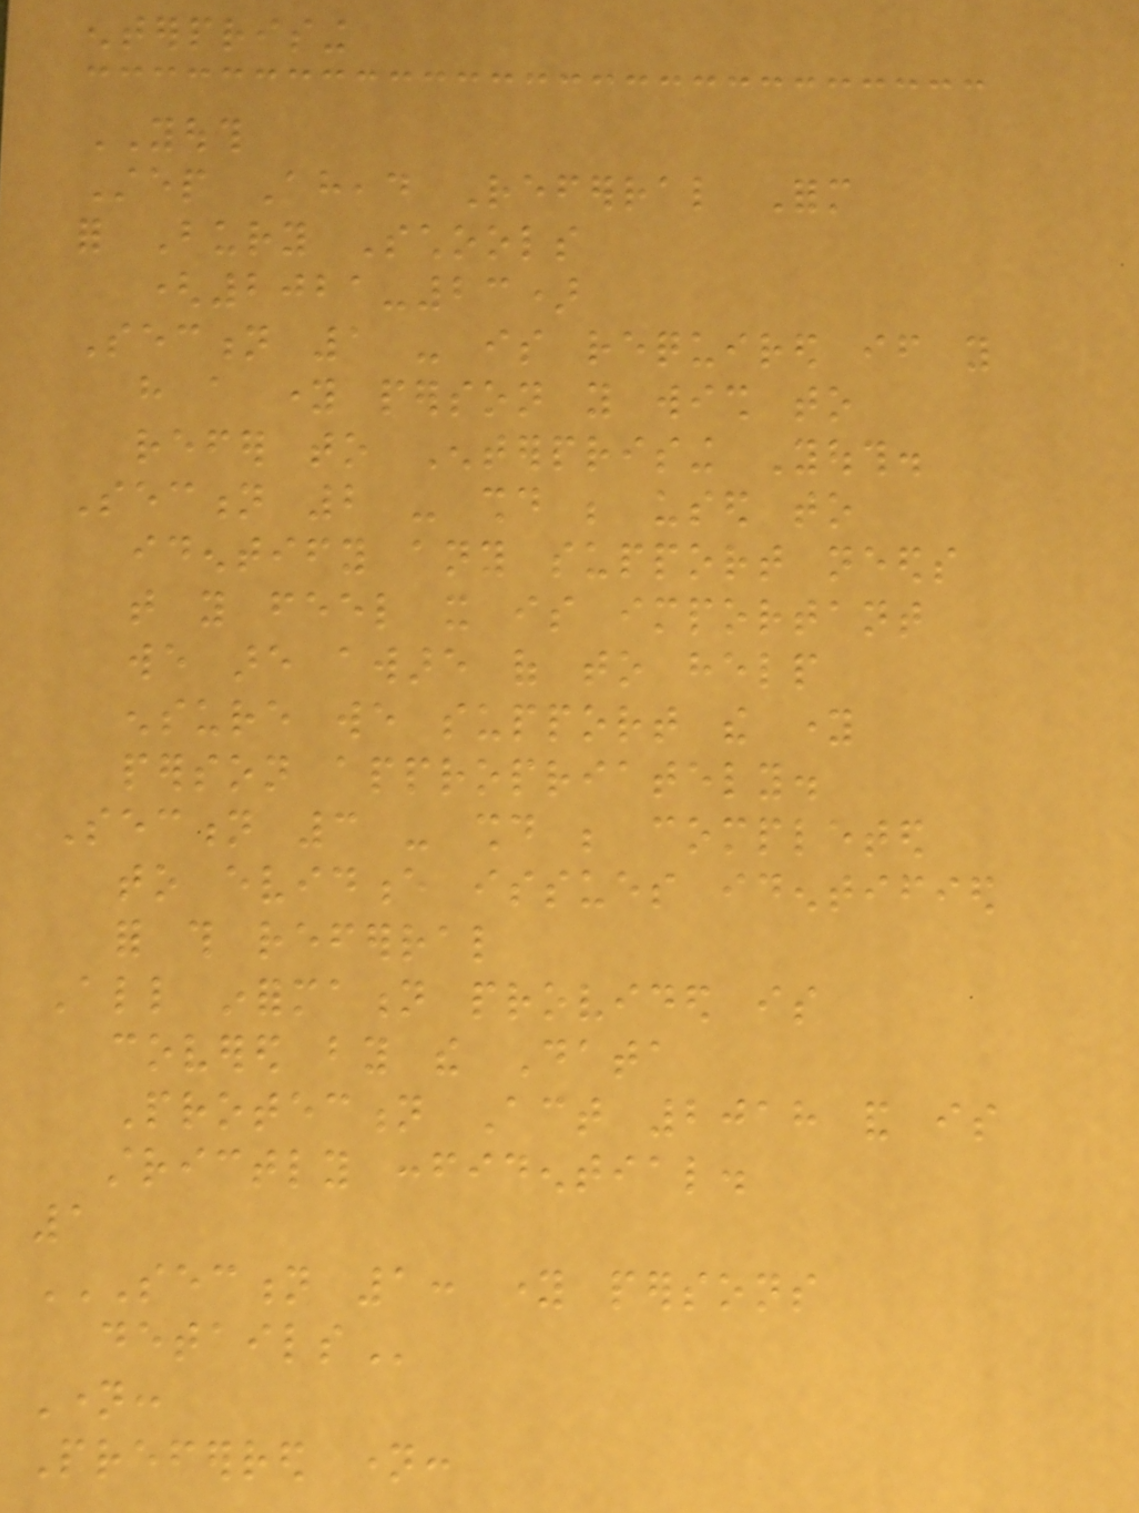enterprising
YOUTH
Step Ahead Referral Form
for Bury Schools
(2021-23)
Section 1 - is required if you
have a young person you wish to
refer to Enterprising Youth.
Section 2 - should be used to
identify any support needs
that you feel it is important
we are aware of to help
ensure we support the young
person appropriately.
Section 3 - should be completed
to evidence issues identified
for this referral
All information provided is
covered by the Data
Protection Act 2018 and is
strictly confidential.
1
SECTION 1: YOUNG PERSONS
DETAILS
Name:
Preferred name:
